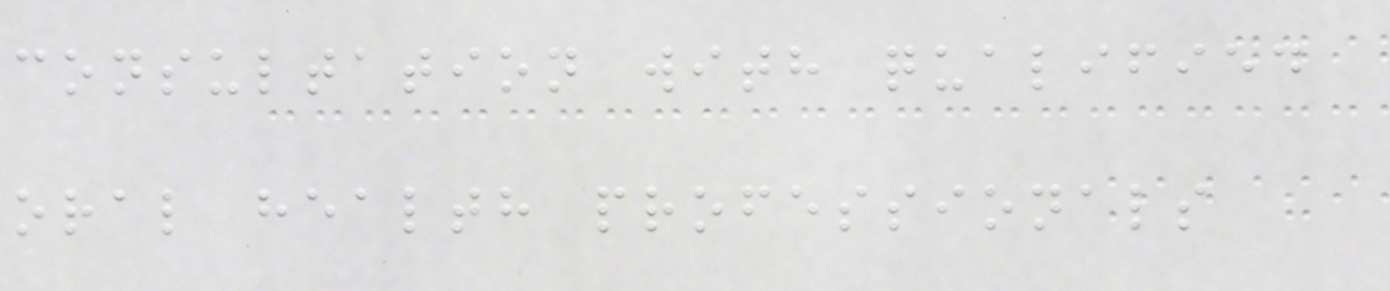consultation with qualified
oral health professionals
